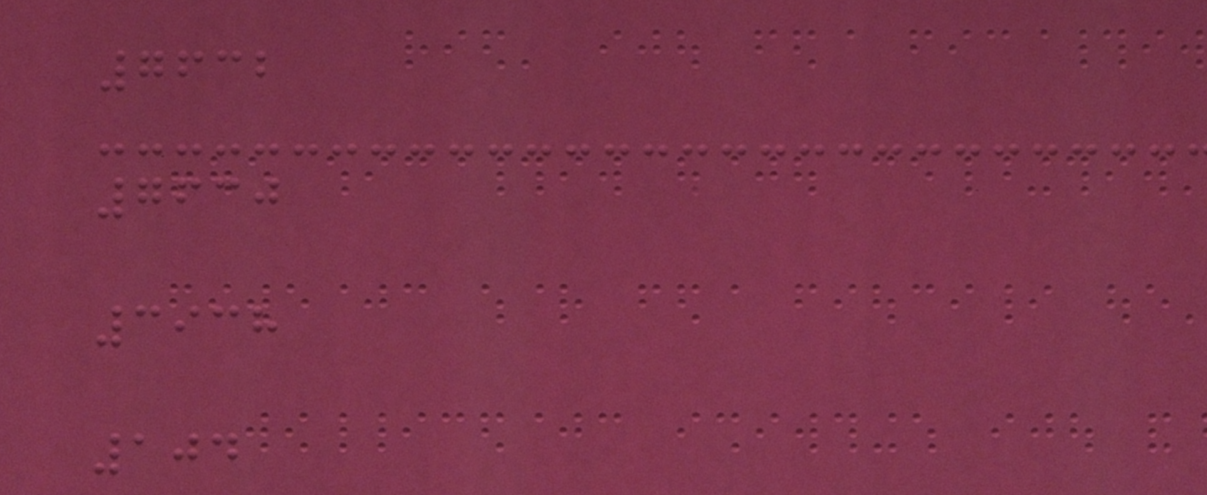7632
7630
3938
104
